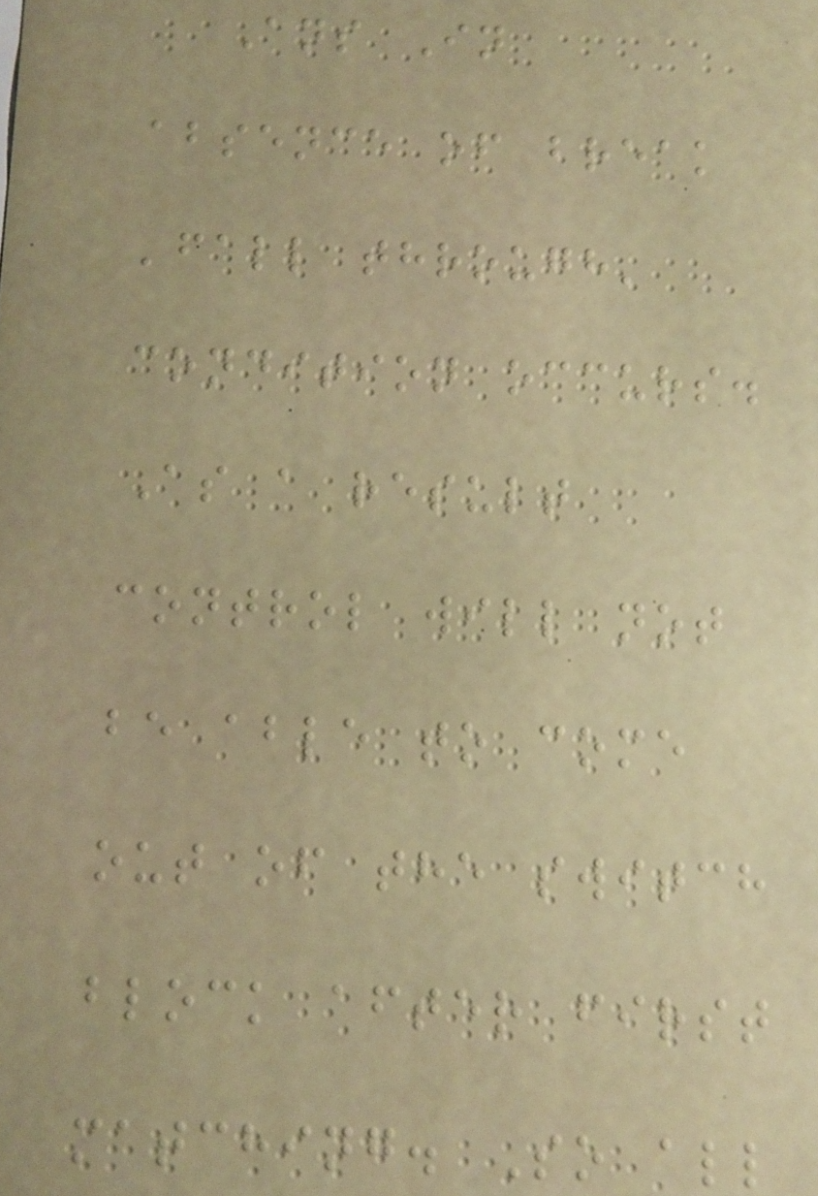Ans In
absence of break
'fall through'
condition occurs.
As a result
control will not
be able to come
out of the switch
block after first
matching. So all
